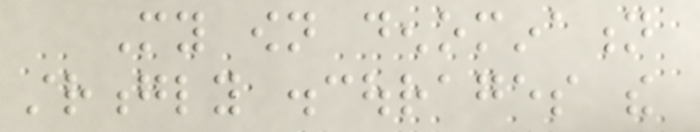My own denomination
strongly discourages the
